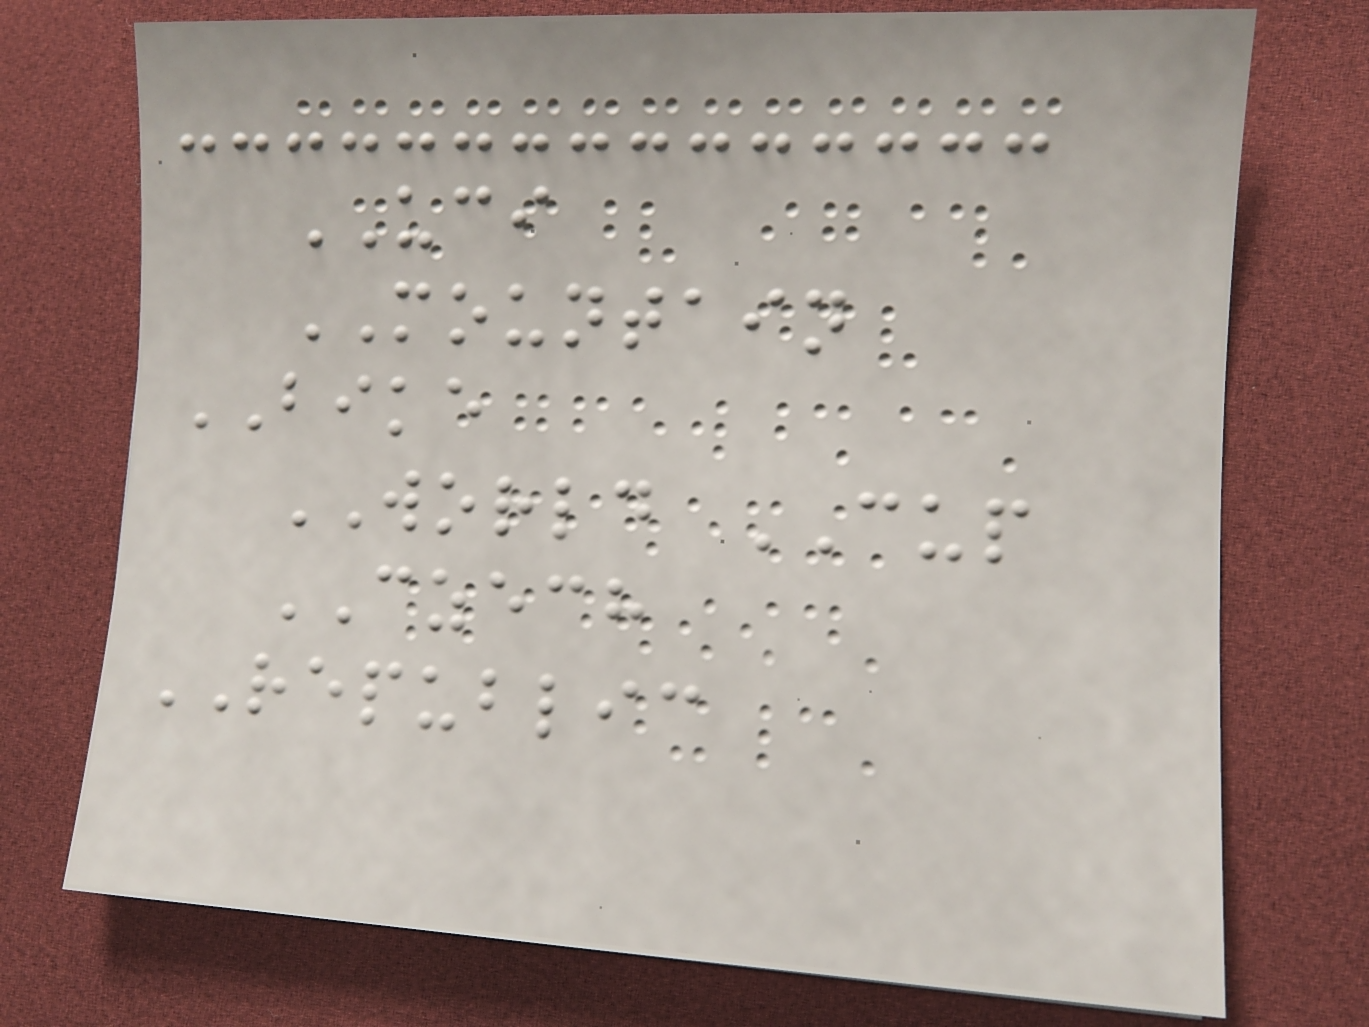UCI
MOUNTAIN
BIKE
WORLD CUP
CZECH
REPUBLIC
